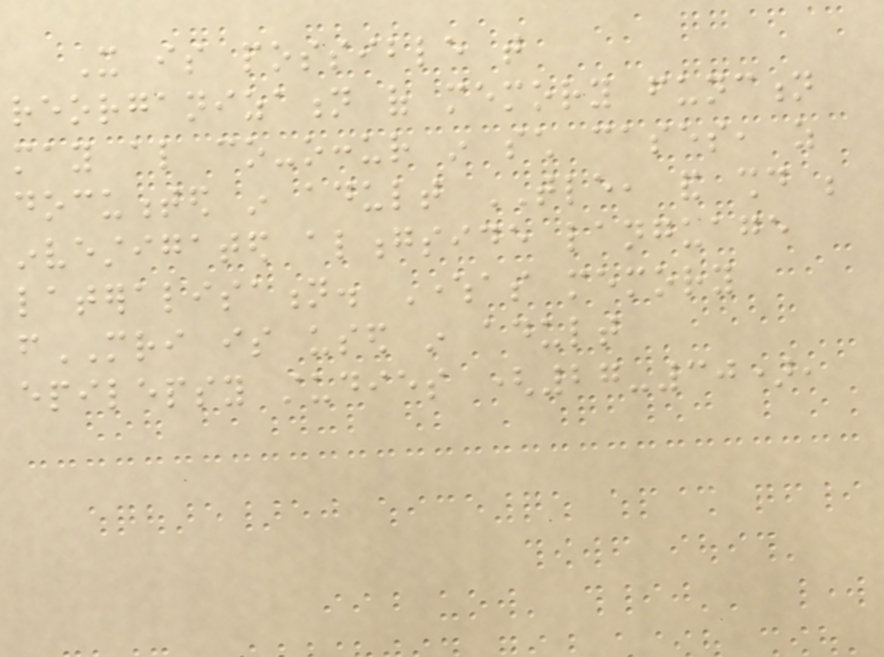It is possible that
reorganization of memory function
may also co-occur in such cases, as
documented in adult TLE, and should be
investigated alongside language
lateralisation. Whereas memory
fMRI is used in adult
epilepsy studies (27-30),
